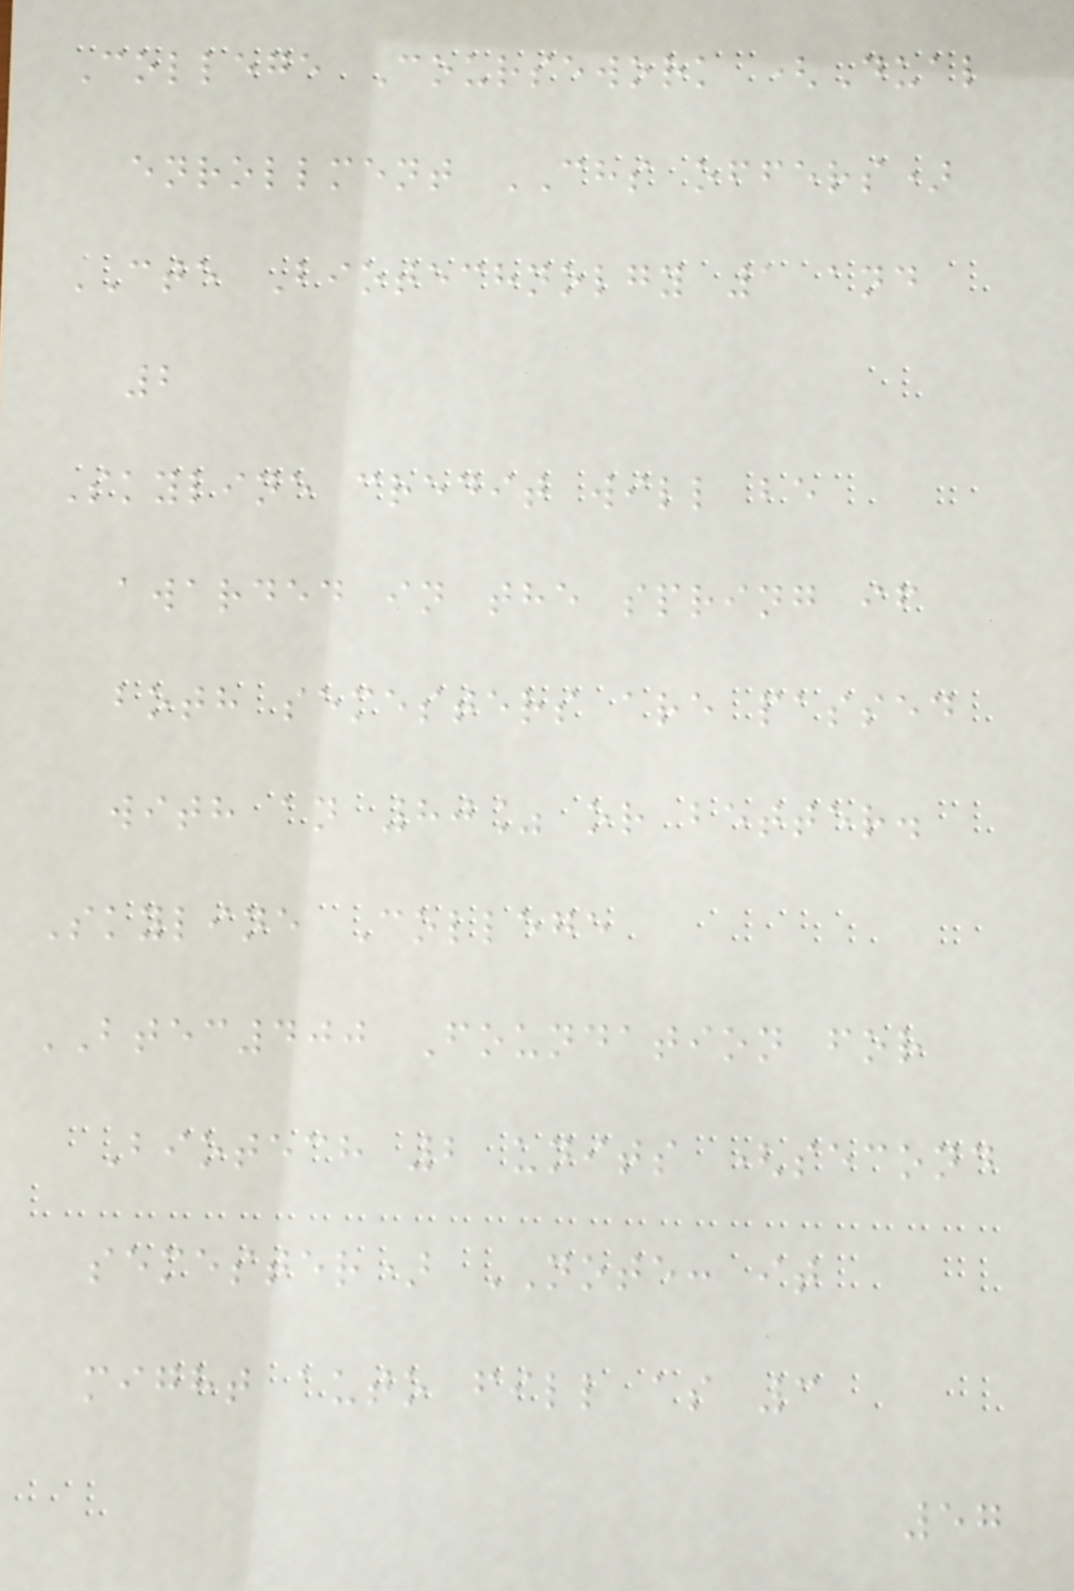College Coursework (Dual
enrollment CHS offers)
CTE Biotechnolgy 1 and
2
Skyline credit will be
awarded in the spring if
both semesters are passed
with an 80% or better.
Skyline College
BTEC400 Foundation for
Biotech 2 units (second
semester) NOTE: it
might auto fill as 3
57
